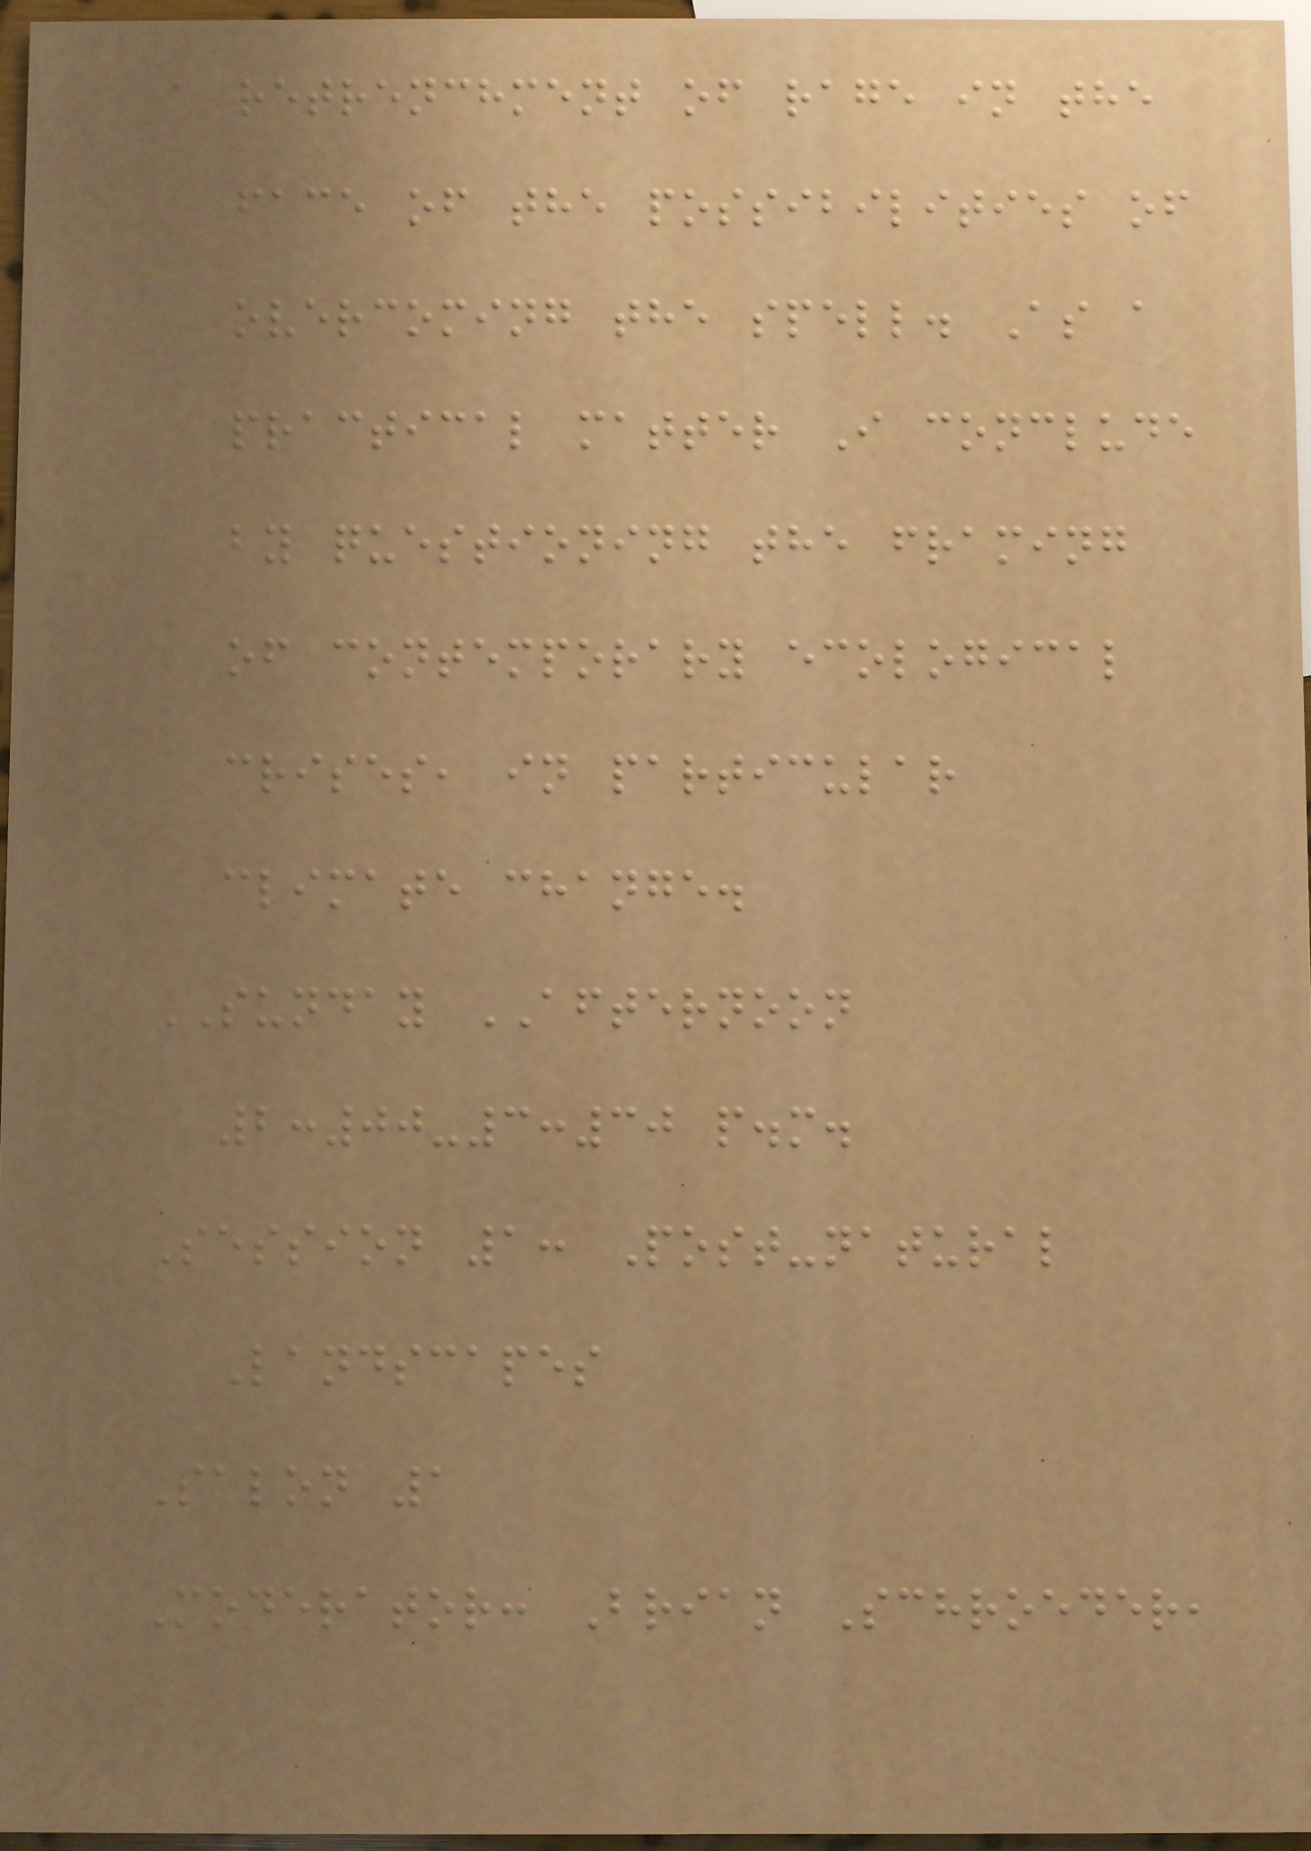a retrenchment of rage in the
face of the possibilities of
overcoming the spell. As a
practical matter I conclude
by questioning the framing
of contemporary ecological
crises, in particular
climate change.
SUNDAY AFTERNOON
2:00-3:30 p.m.
Session 1: Post-natural
Landscapes
Salon 1
Moderator: Brian Schroeder,
